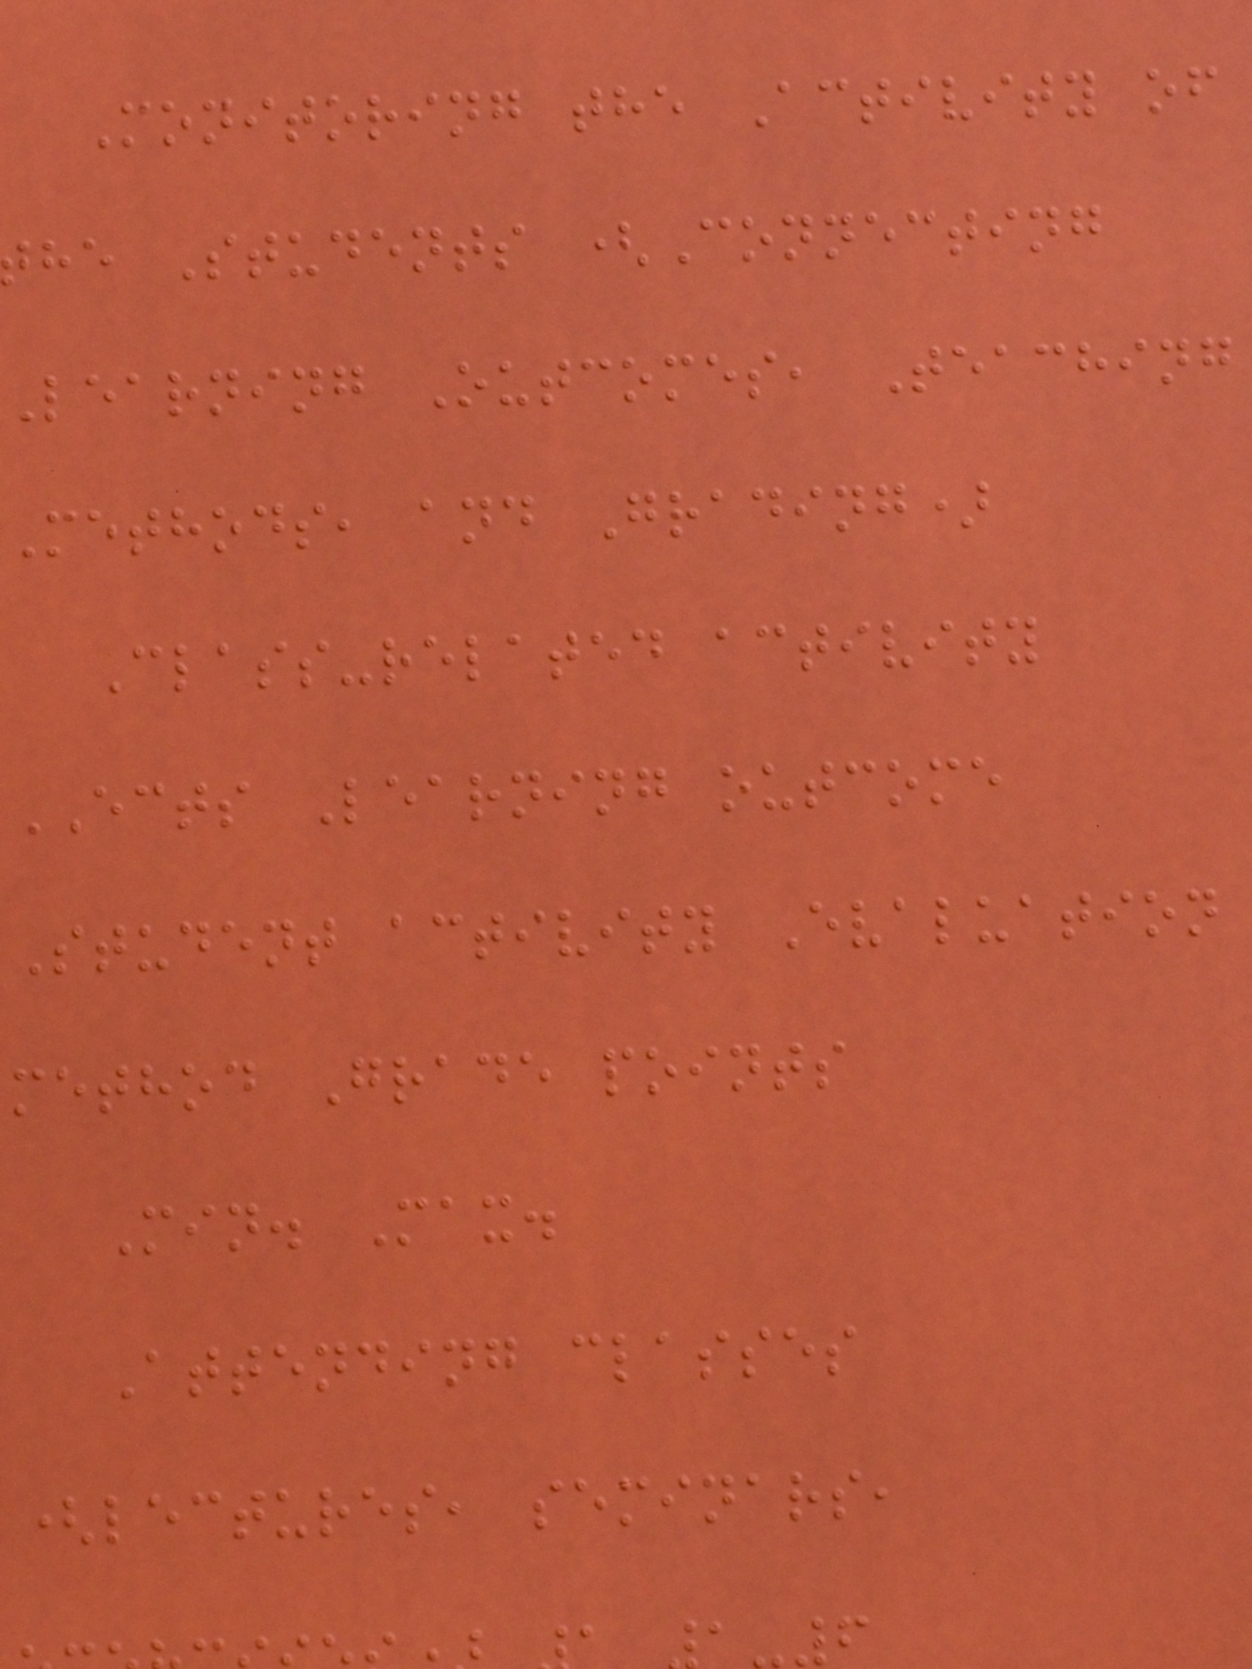Monitoring the Activity of
he Students (Connecting
Learning Outcomes, Teaching
Methods, and Grading)
Class-related activity
ECTS Learning outcome
Student activity Evaluation
method Grade points
Min. Max.
Attending classes
(lectures, seminars,
